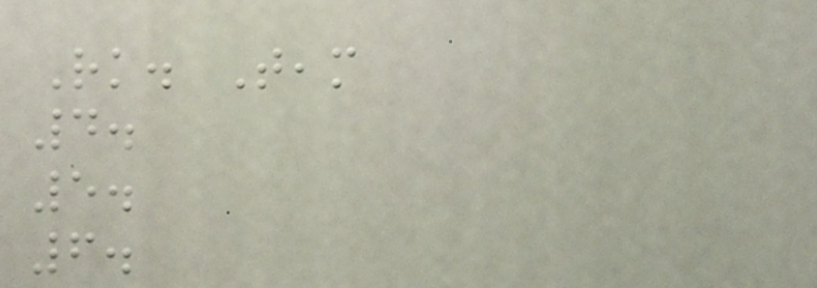Rk. Team
4.
5.
6.
